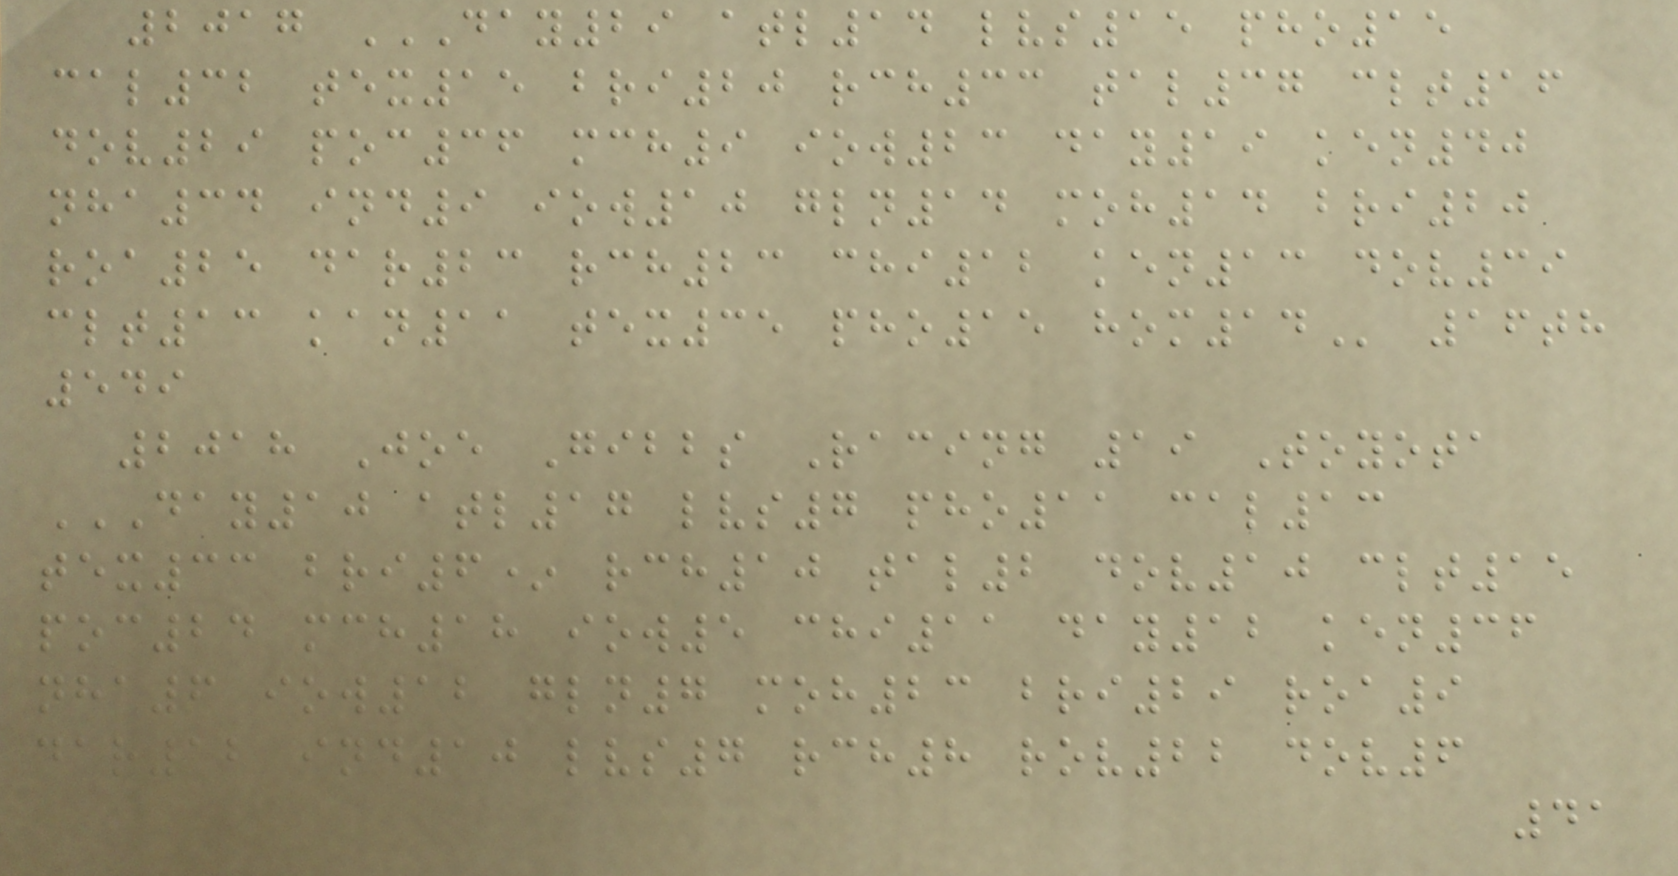2017 DAY29 ATL14 LVS15 PHO15
CAL32 TEX15 BRI20 RCH33 TAL37 CLT16
DOV29 POC36 MCH9 IOW23 DAY19 KEN40
NHA34 IND9 IOW10 GLN14 MOH14 BRI20
ROA25 DAR23 RCH23 CHI12 KEN13 DOV39
CLT13 KAN11 TEX35 PHO15 HOM14 16th
549
2018 Joe Gibbs Racing 19 Toyota
DAY10 ATL17 LVS7 PHO11 CAL13
TEX33 BRI6* RCH10 TAL2 DOV10 CLT15
POC24 MCH18 IOW5 CHI11 DAY12 KEN36
NHA6 IOW12 GLN7 MOH23 BRI29 ROA9
DAR12 IND10 LVS7 RCH8 ROV22 DOV6
41
